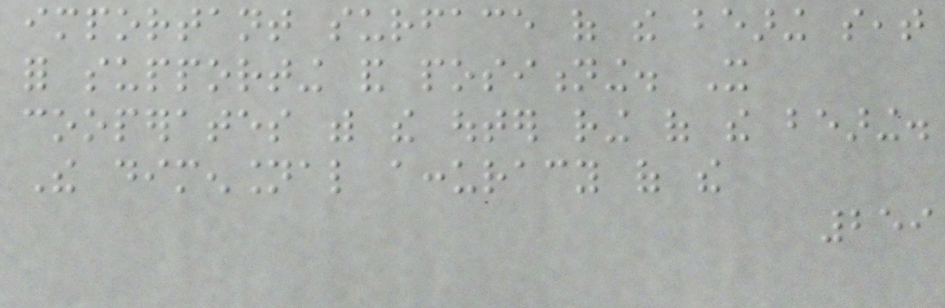important surface of the bearing seat
for supporting and positioning. It
cooperates with the outer ring of the bearing.
The dimensional accuracy of the
259
